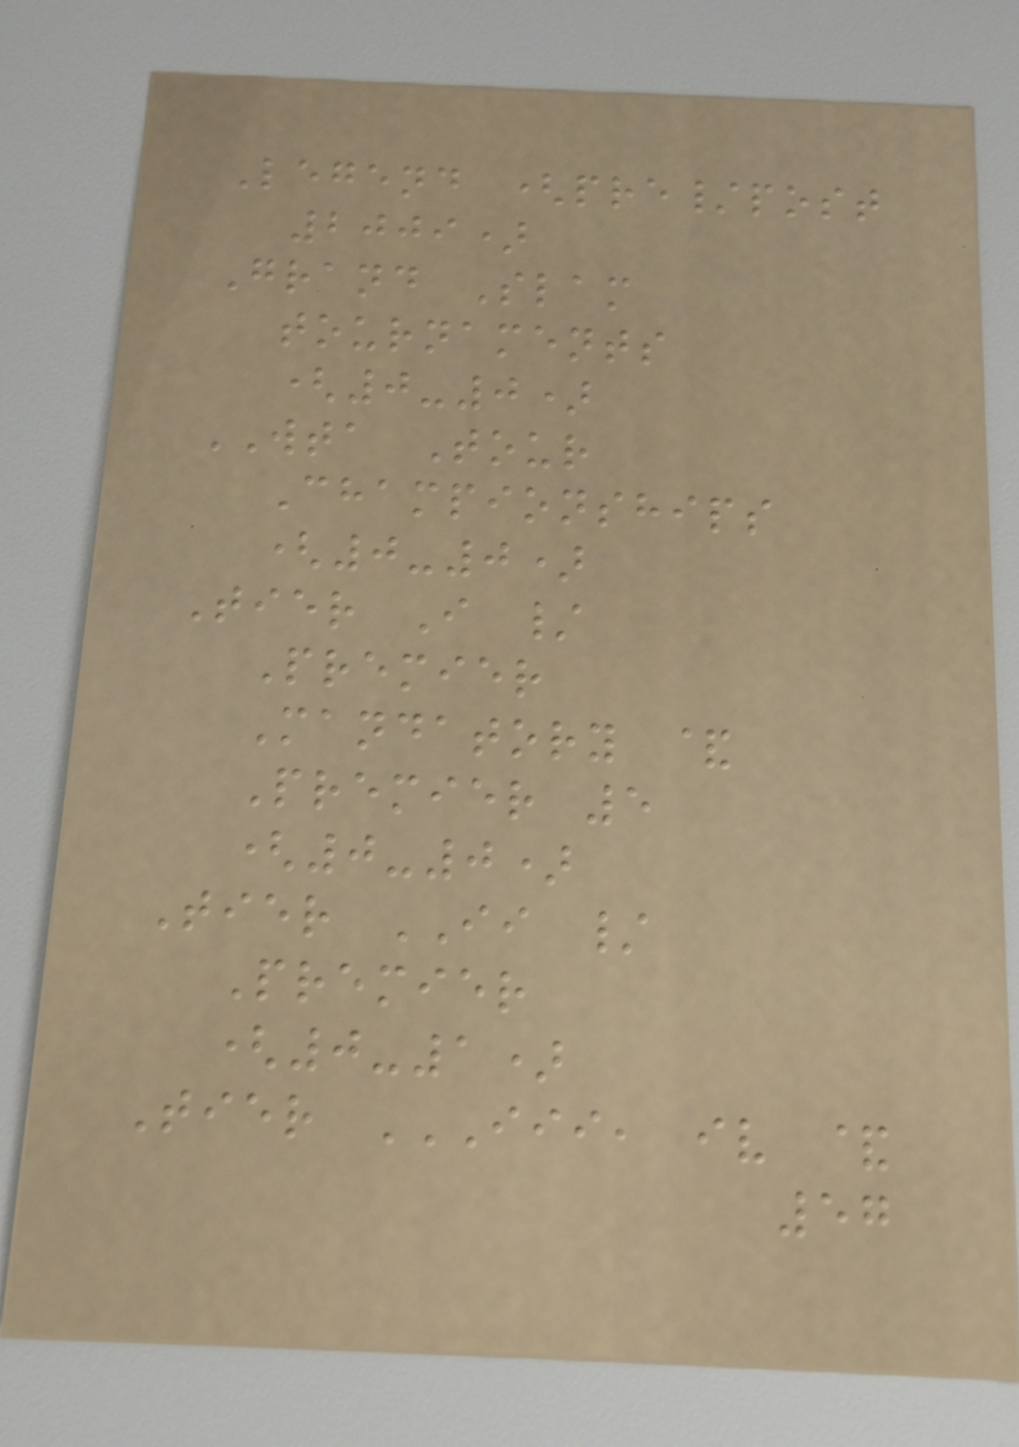Legend (pre/post
2009)
Grand Slam
tournaments
(0-0)
WTA Tour
Championships
(0-0)
Tier I /
Premier
Mandatory &
Premier 5
(0-0)
Tier II /
Premier
(0-1)
Tier III, IV &
57
